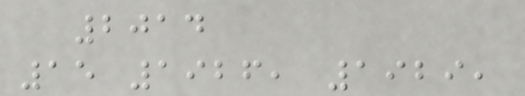2014
15 1926, 1929,
